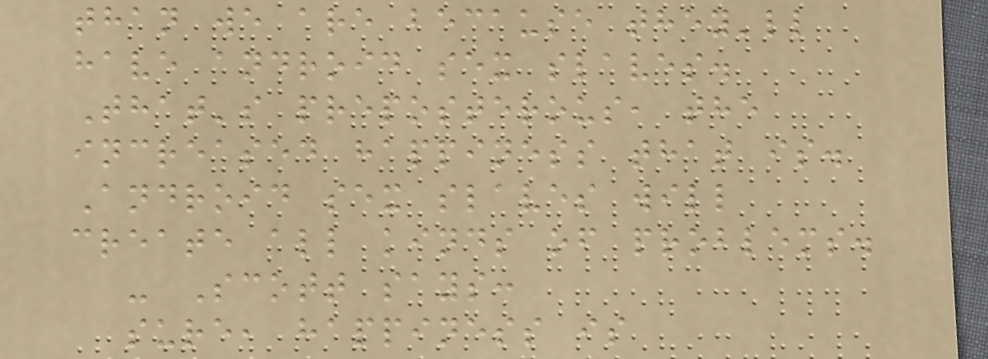than we are because they'll
have android sex slaves.
That's preposterous, the
increased happiness that is.
Android sex slaves will
create all kinds of problems.
- Scott says:
sure, happiness is
